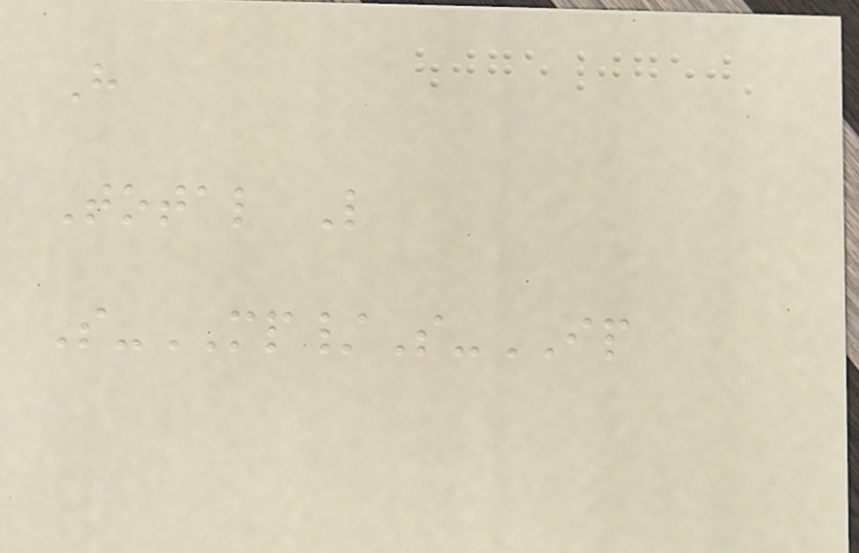H
Total L
S-MP/S-IP
